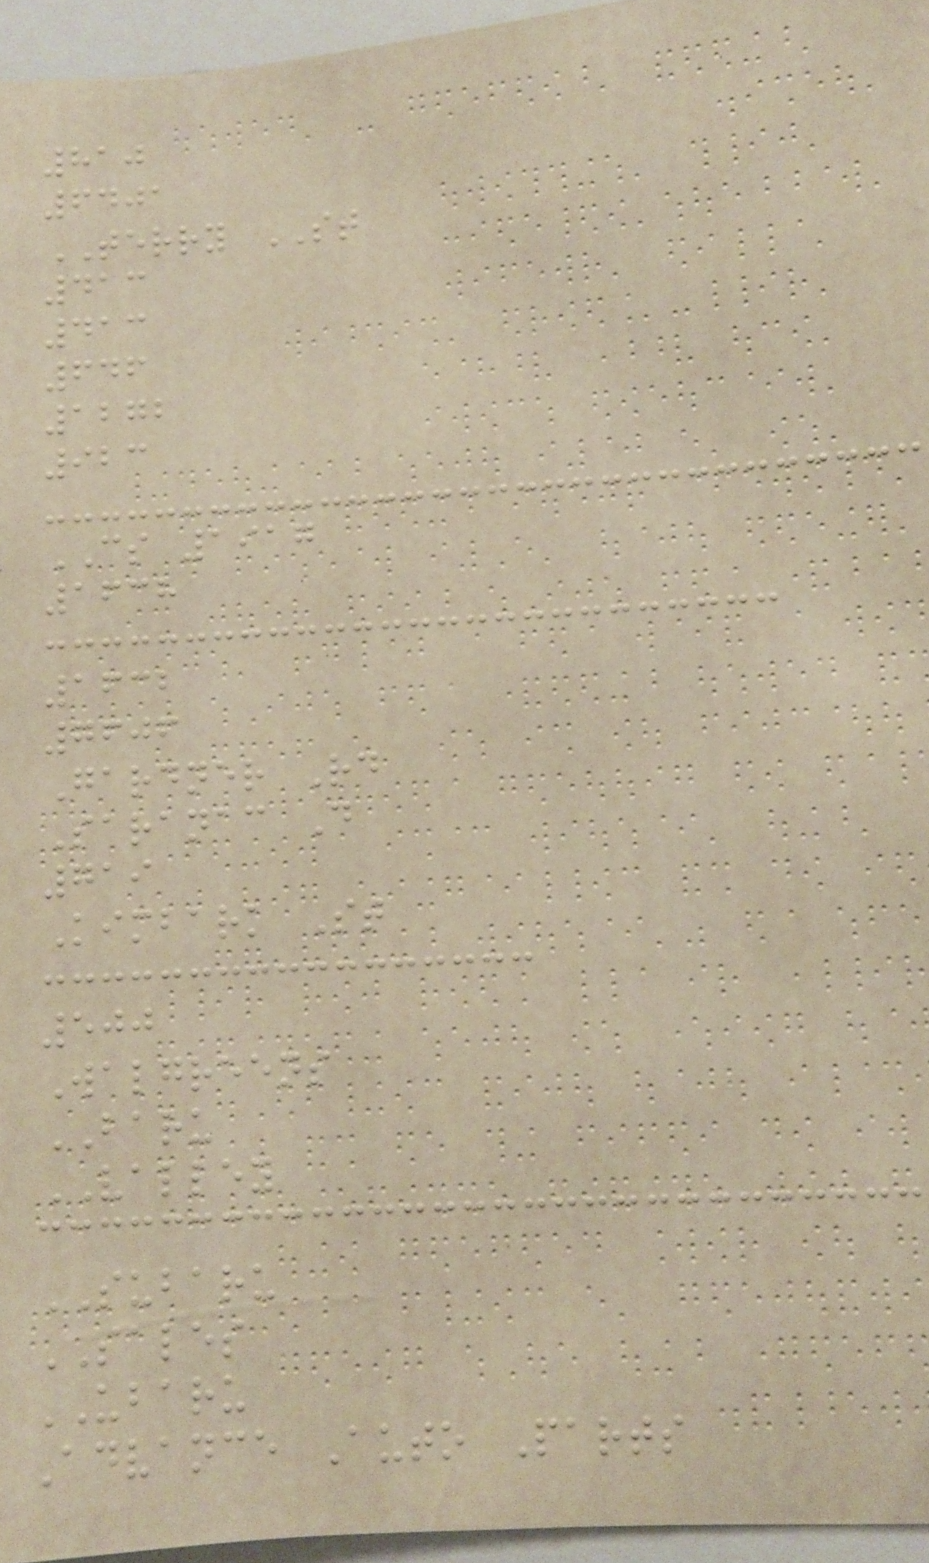810
6401
TERRY ST
413
413
646
1272
923
CS 1917
1638
1632
7606
Gardner Rd
Saranac D
719
Kimbark St
500
Walgreens
BARU
VALLEY
SUBARU
SALES
UBARU
Advance Auto Parts
